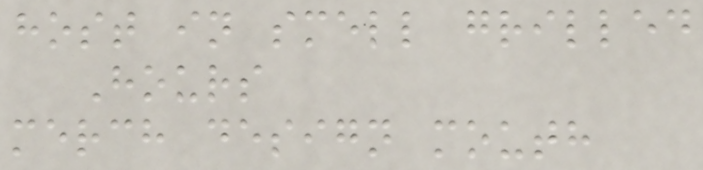host in smell grilled
Hours
merch design mouth
